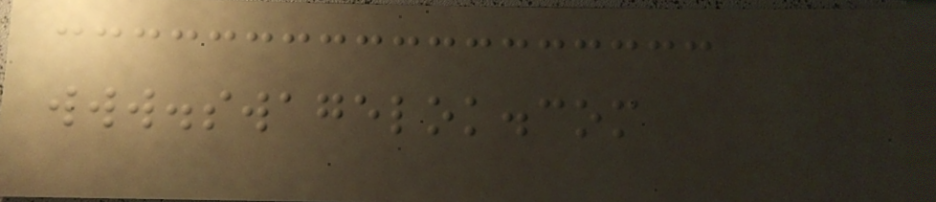www.swagelok.com
